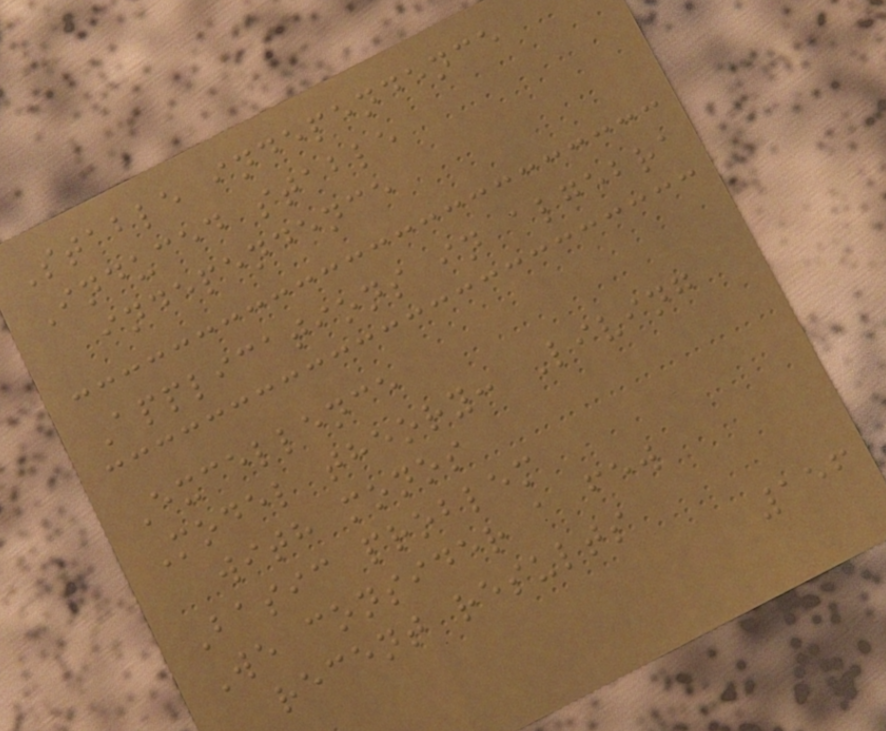Stable independence
Induced stable
independence
Applications in algebra
Excellence
Model theory: Living
with monos
Basic problem
We consider a few
recent results
156
